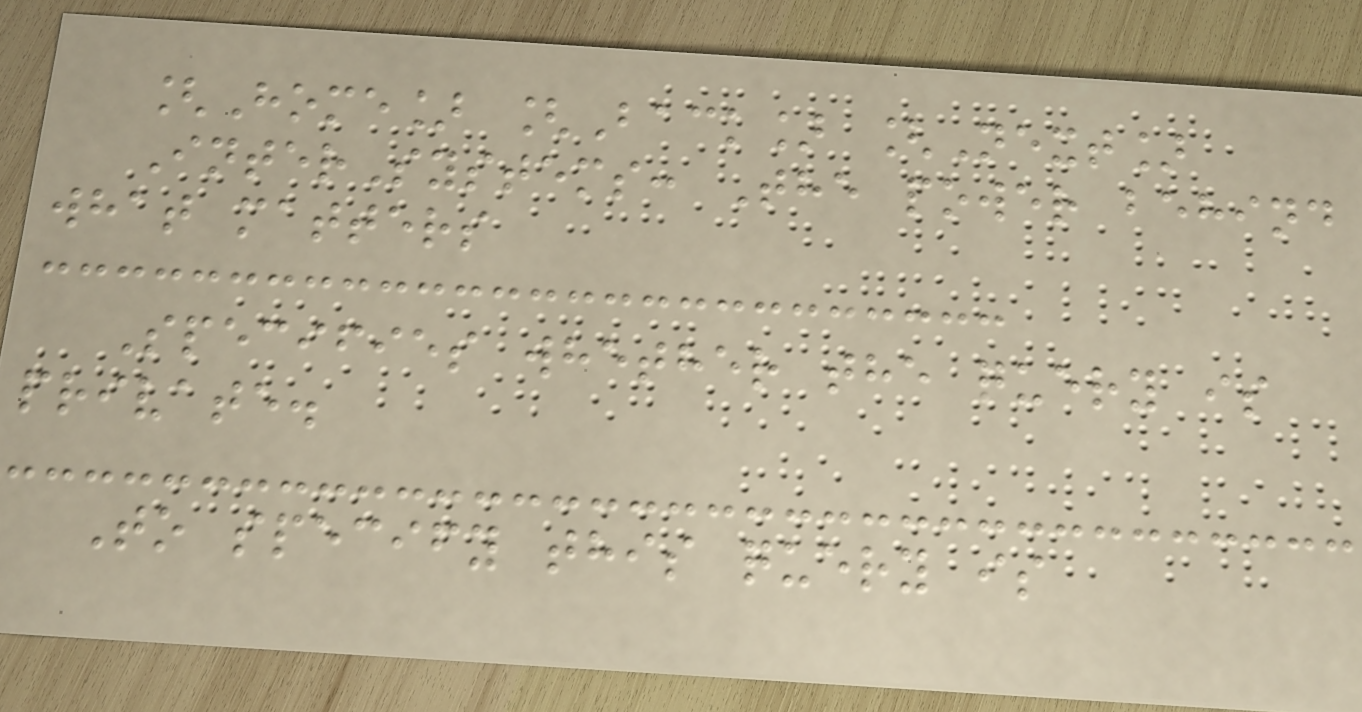[Home] [Back] [Next]
InterSystems: The power behind
what matters
Specifies whether the query is
private.
To specify this query is
